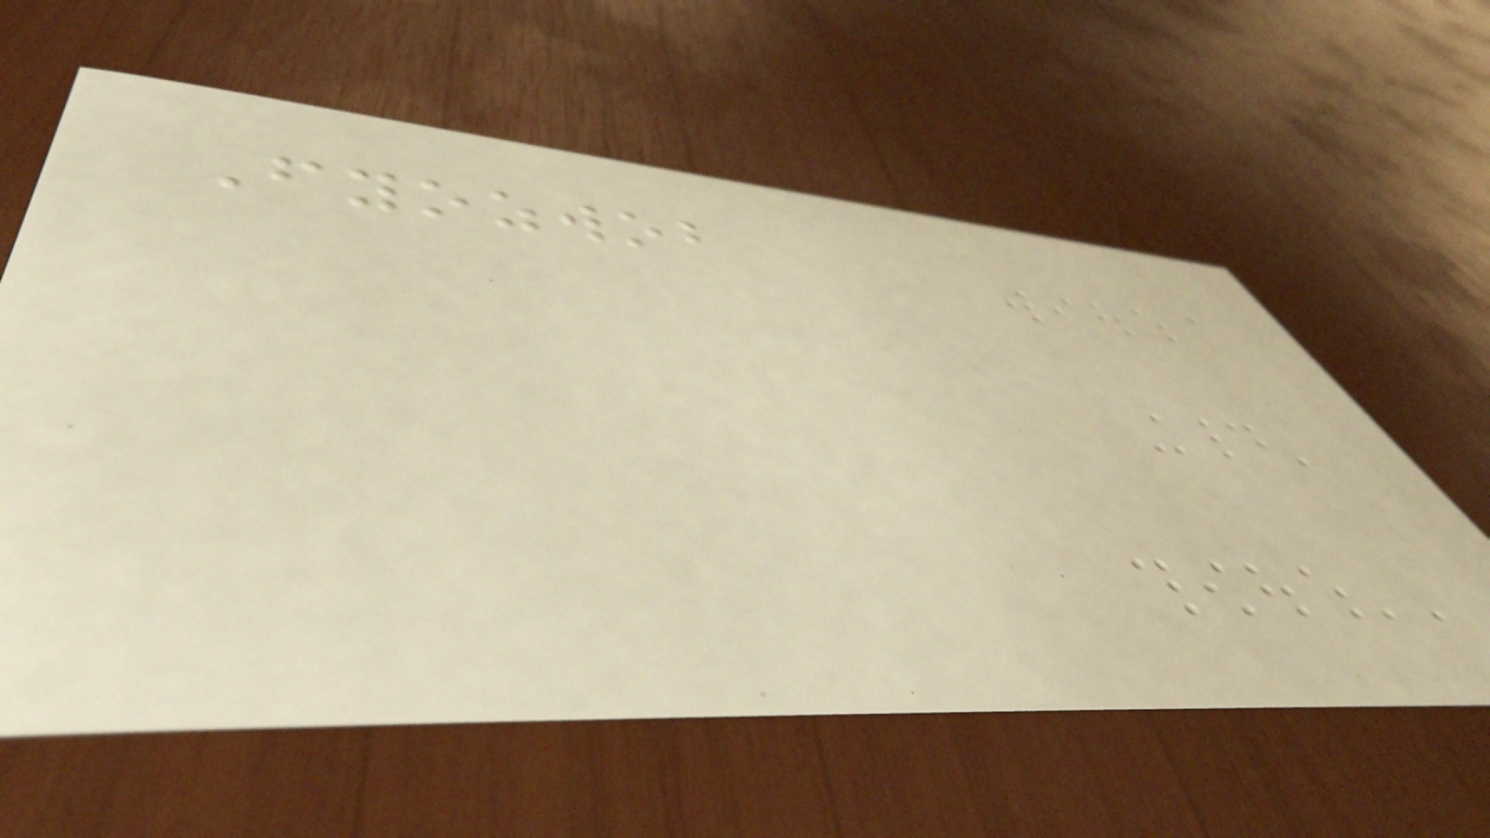Fyozwob
